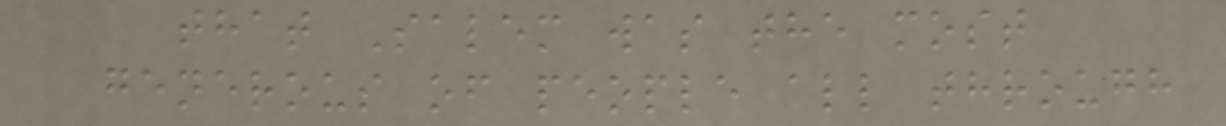that Salem was the most
generous of people all through
